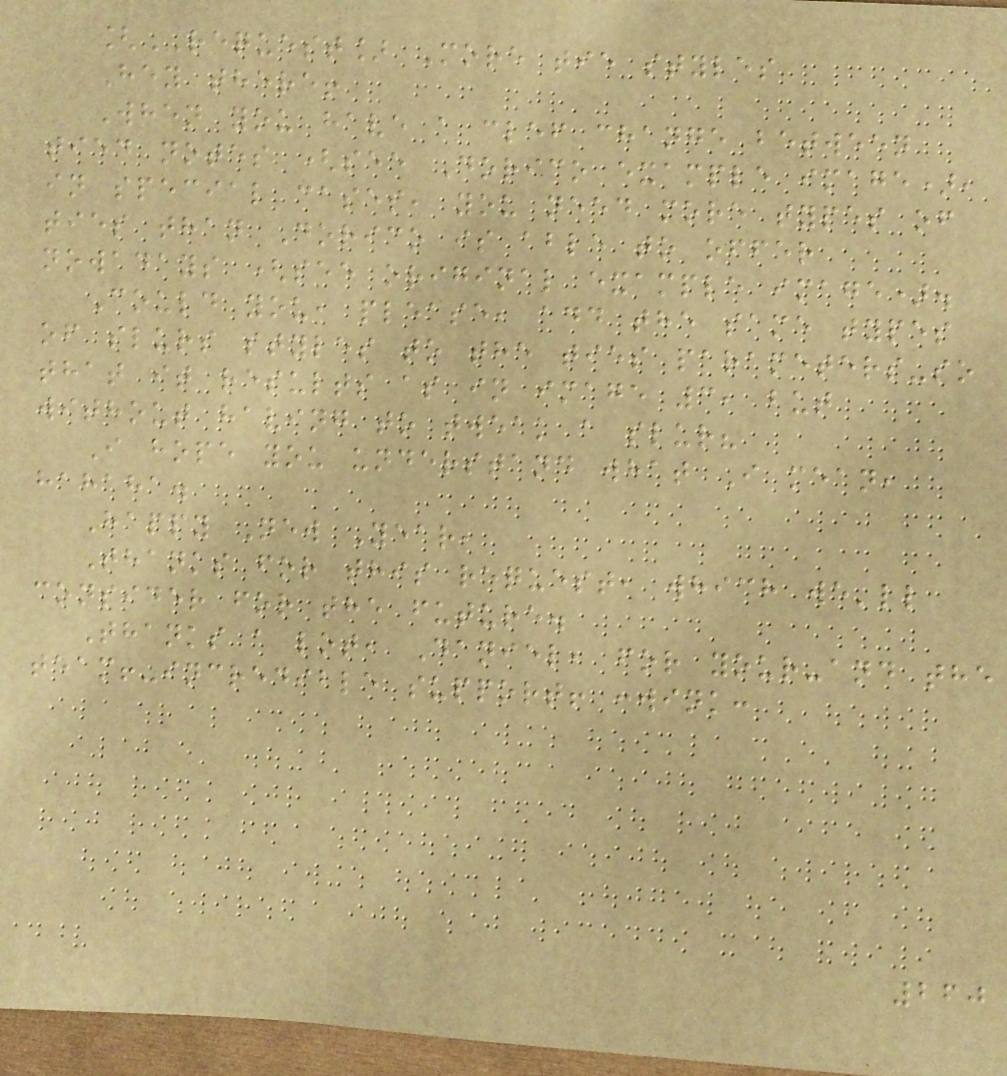[REQUEST] More tie styles
Hey there!
When you have a clef change between
tied notes (see Dorico example image),
in special cases, you need more types of
ties than Dorico is able to offer
nowadays (see original example image).
Could you, please, add the same types
of slurs styles to the ties parameters-so
that it results as in image 3, but
without having to tweak a slur?
I hope you understand what I mean,
hahaha.
Happy New Year,
Thanks for this request, which we'll
consider for the future.
Thanks a lot, Daniel, for your-and the
team!-incredible support! :wink:
260
